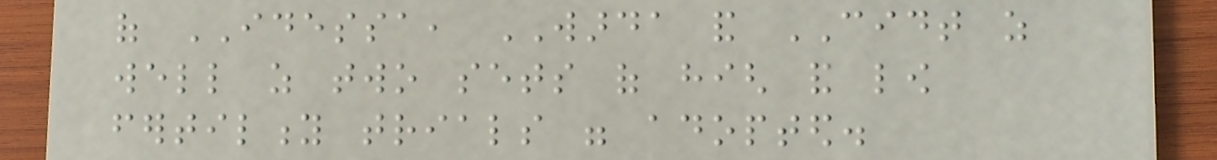of IDESSA, WARDA and CIDT as
well as two sets of high and low
fertility trials were adopted.
